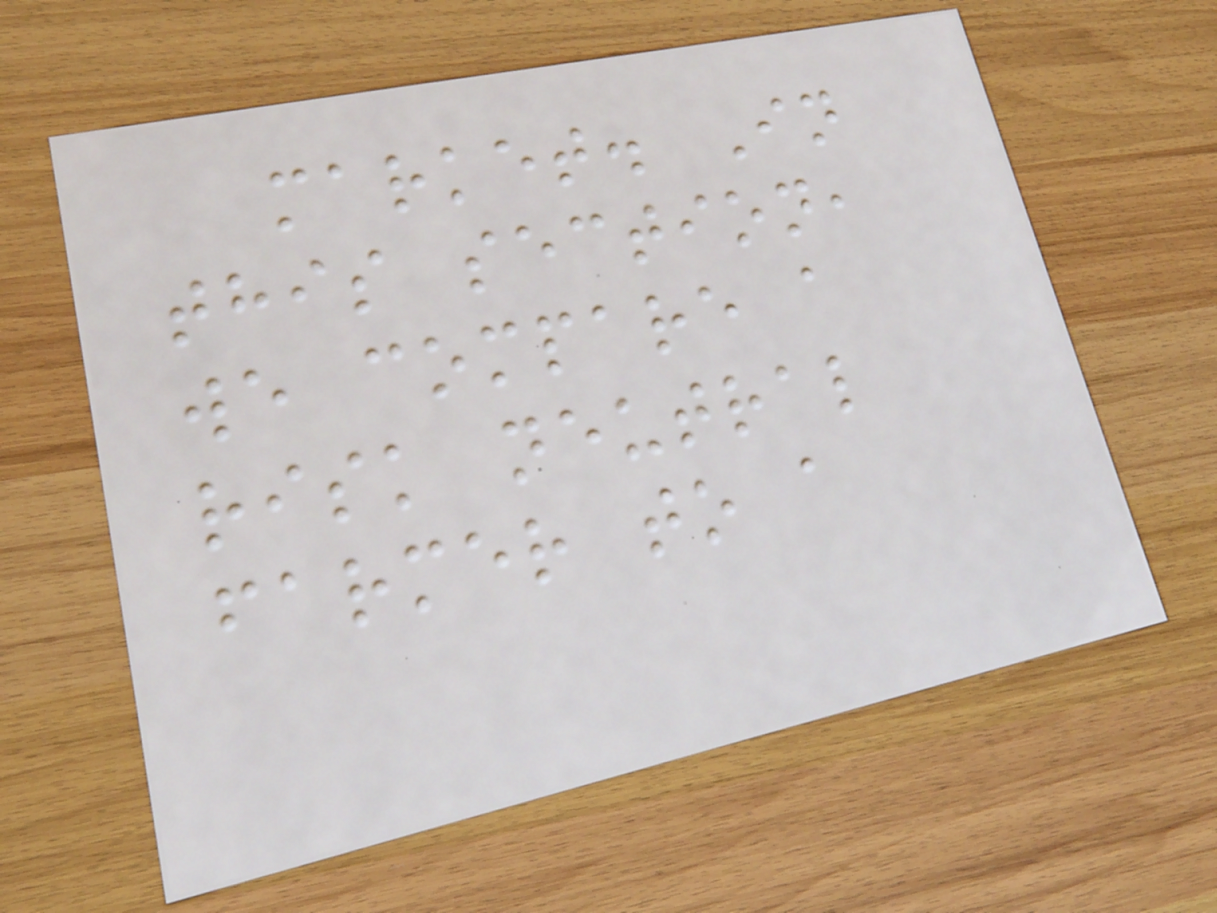market. In
this section,
we compare a
risk neutral
farmer to a
